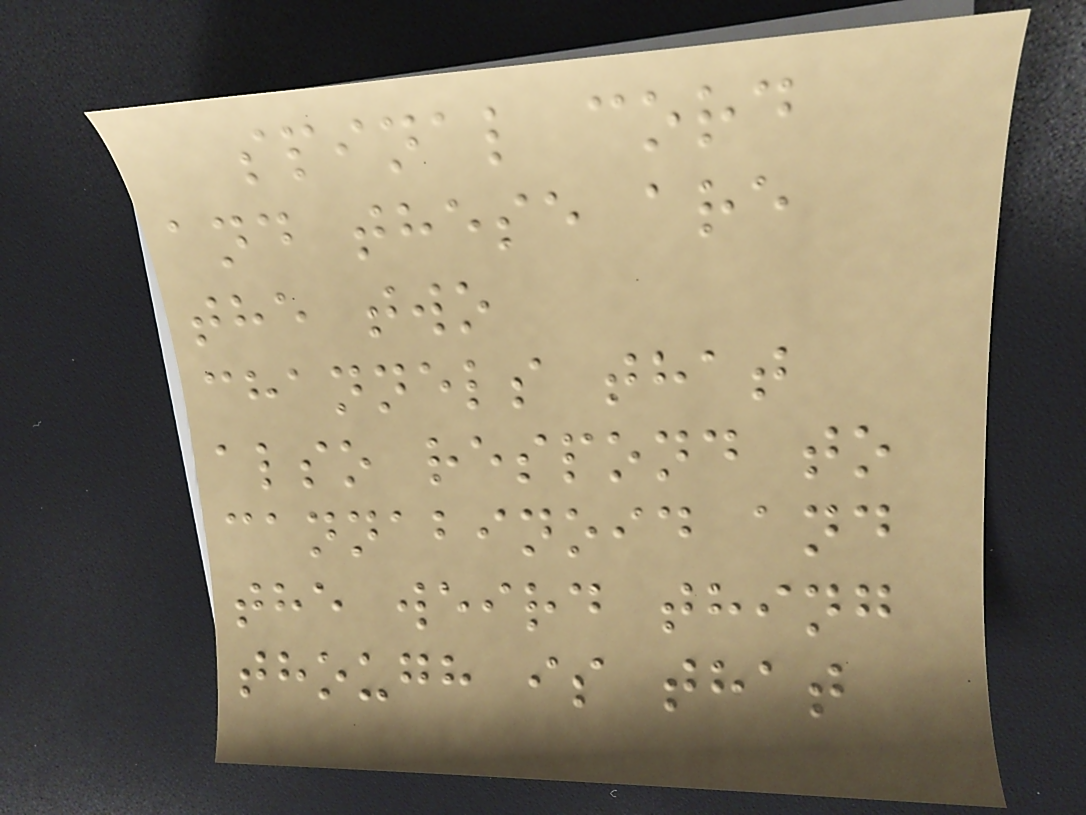spinal cord
and these are
the two
channels that
also respond to
cannabinoid and
the weird thing
though is that
